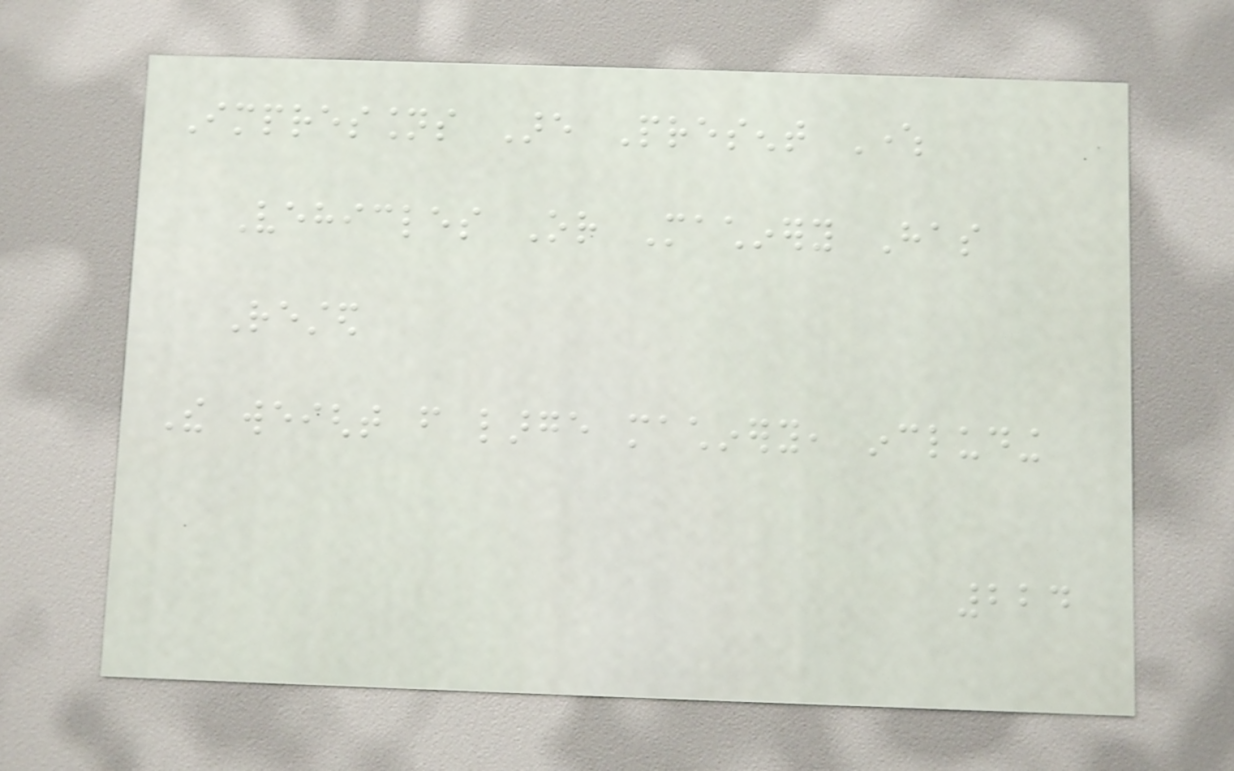Impressions Are Present Where
Vehicles Or Machinery Has
Rested
The weight from large machinery, including
224
